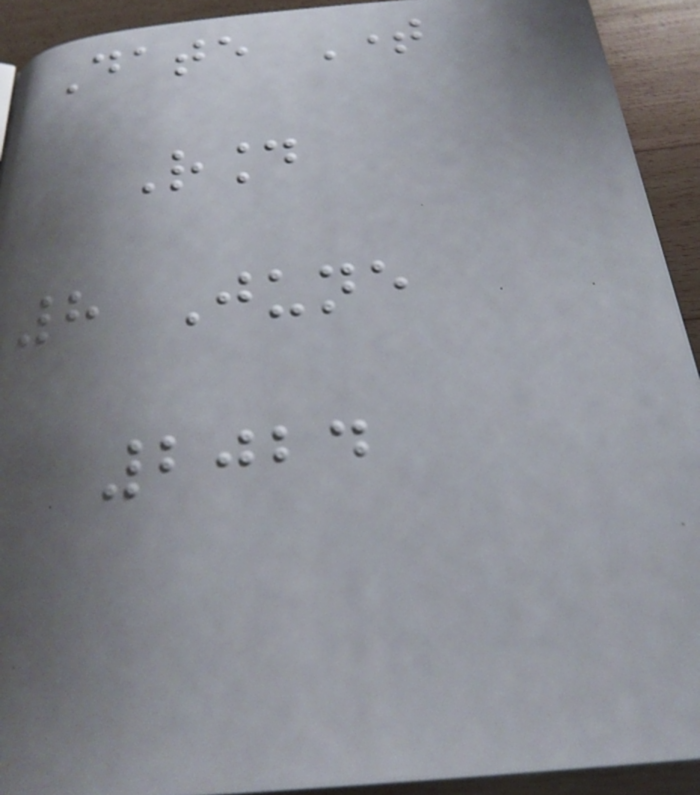Date Time
Round
8 June
2024
